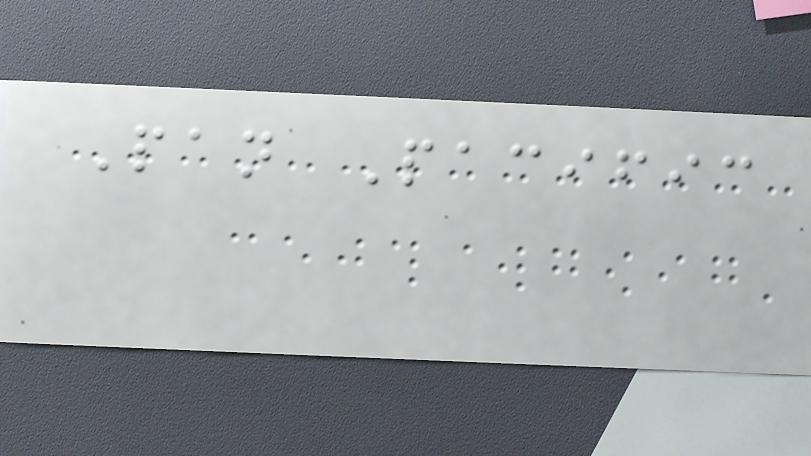Pan Pacific
